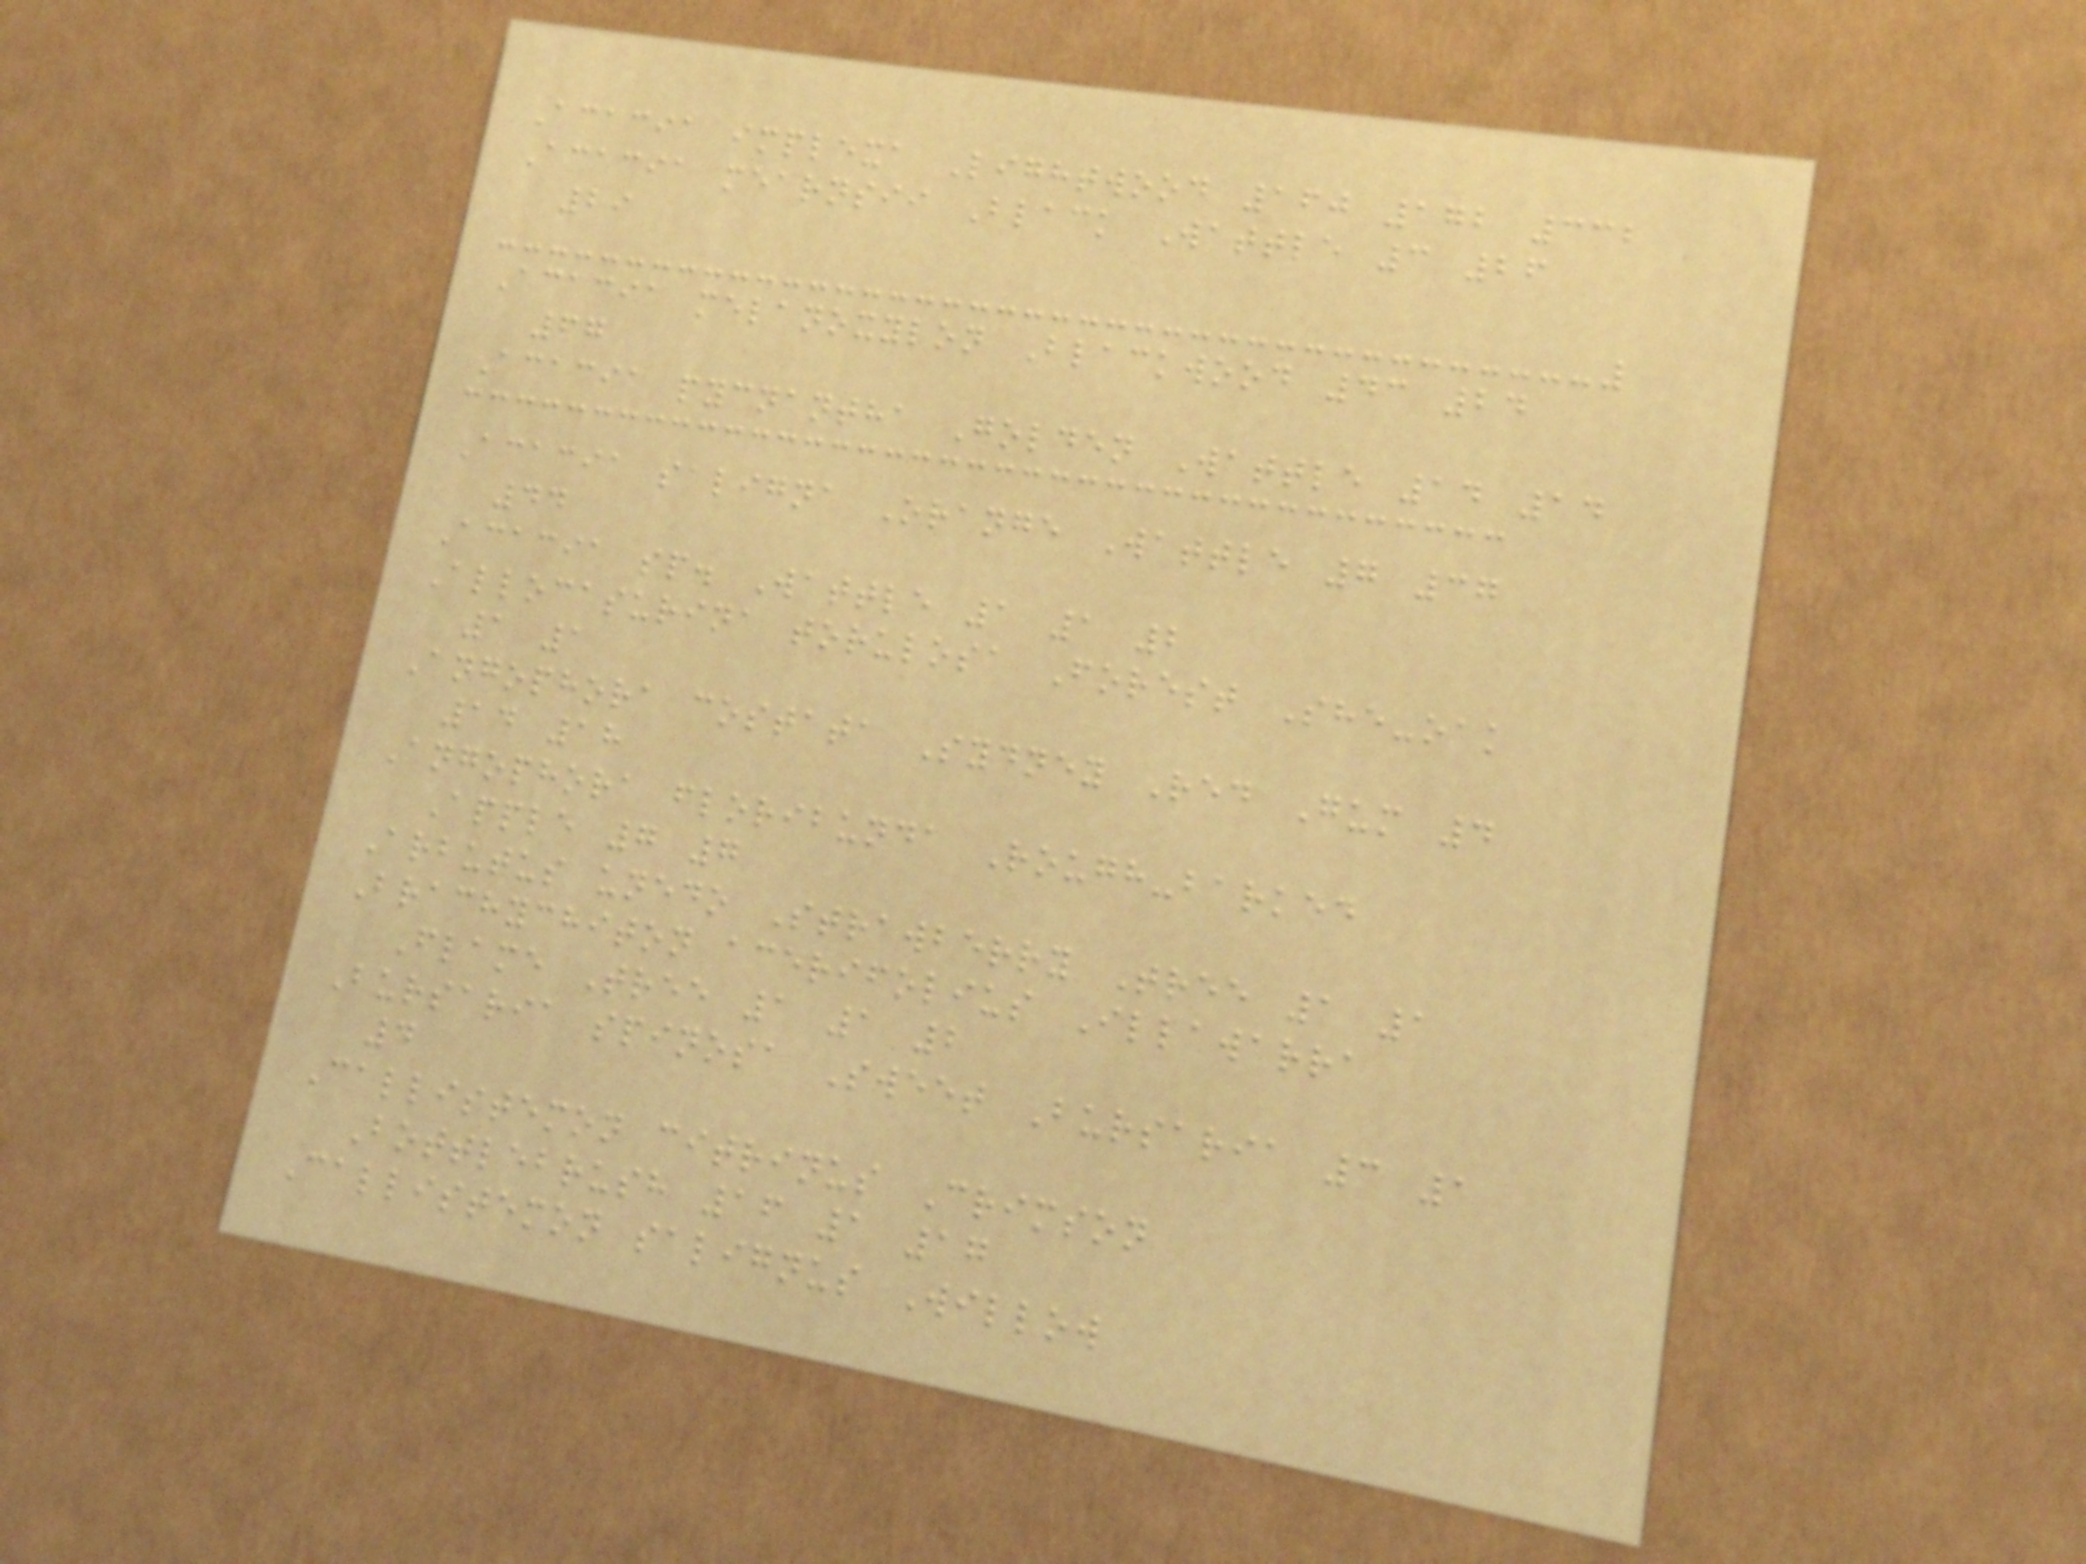Acacia implexa Lightwood 160 172 332
Acacia mearnsii Black Wattle 3 26
29
Acacia melanoxylon Blackwood 43 24
67
Acacia pycnantha Golden Wattle 14 14
Acacia saligna Orange Wattle 7 37
44
Acacia sp. Wattle 1 1 2
Allocasurina torulosa Forest She-oak
1 1
Angophora costata Sydney Red Gum 4
14 18
Angophora floribunda Rough-barked
Apple 7 7
Arbutus unedo Strawberry Tree 1 1
Brachychiton acerifolius Illawarra
Flame Tree 1 1 2
Bursaria spinosa Sweet Bursaria 3 1
4
Callistemon citrinus Crimson
Bottlebrush 16 1 17
Callistemon salignus Willow
